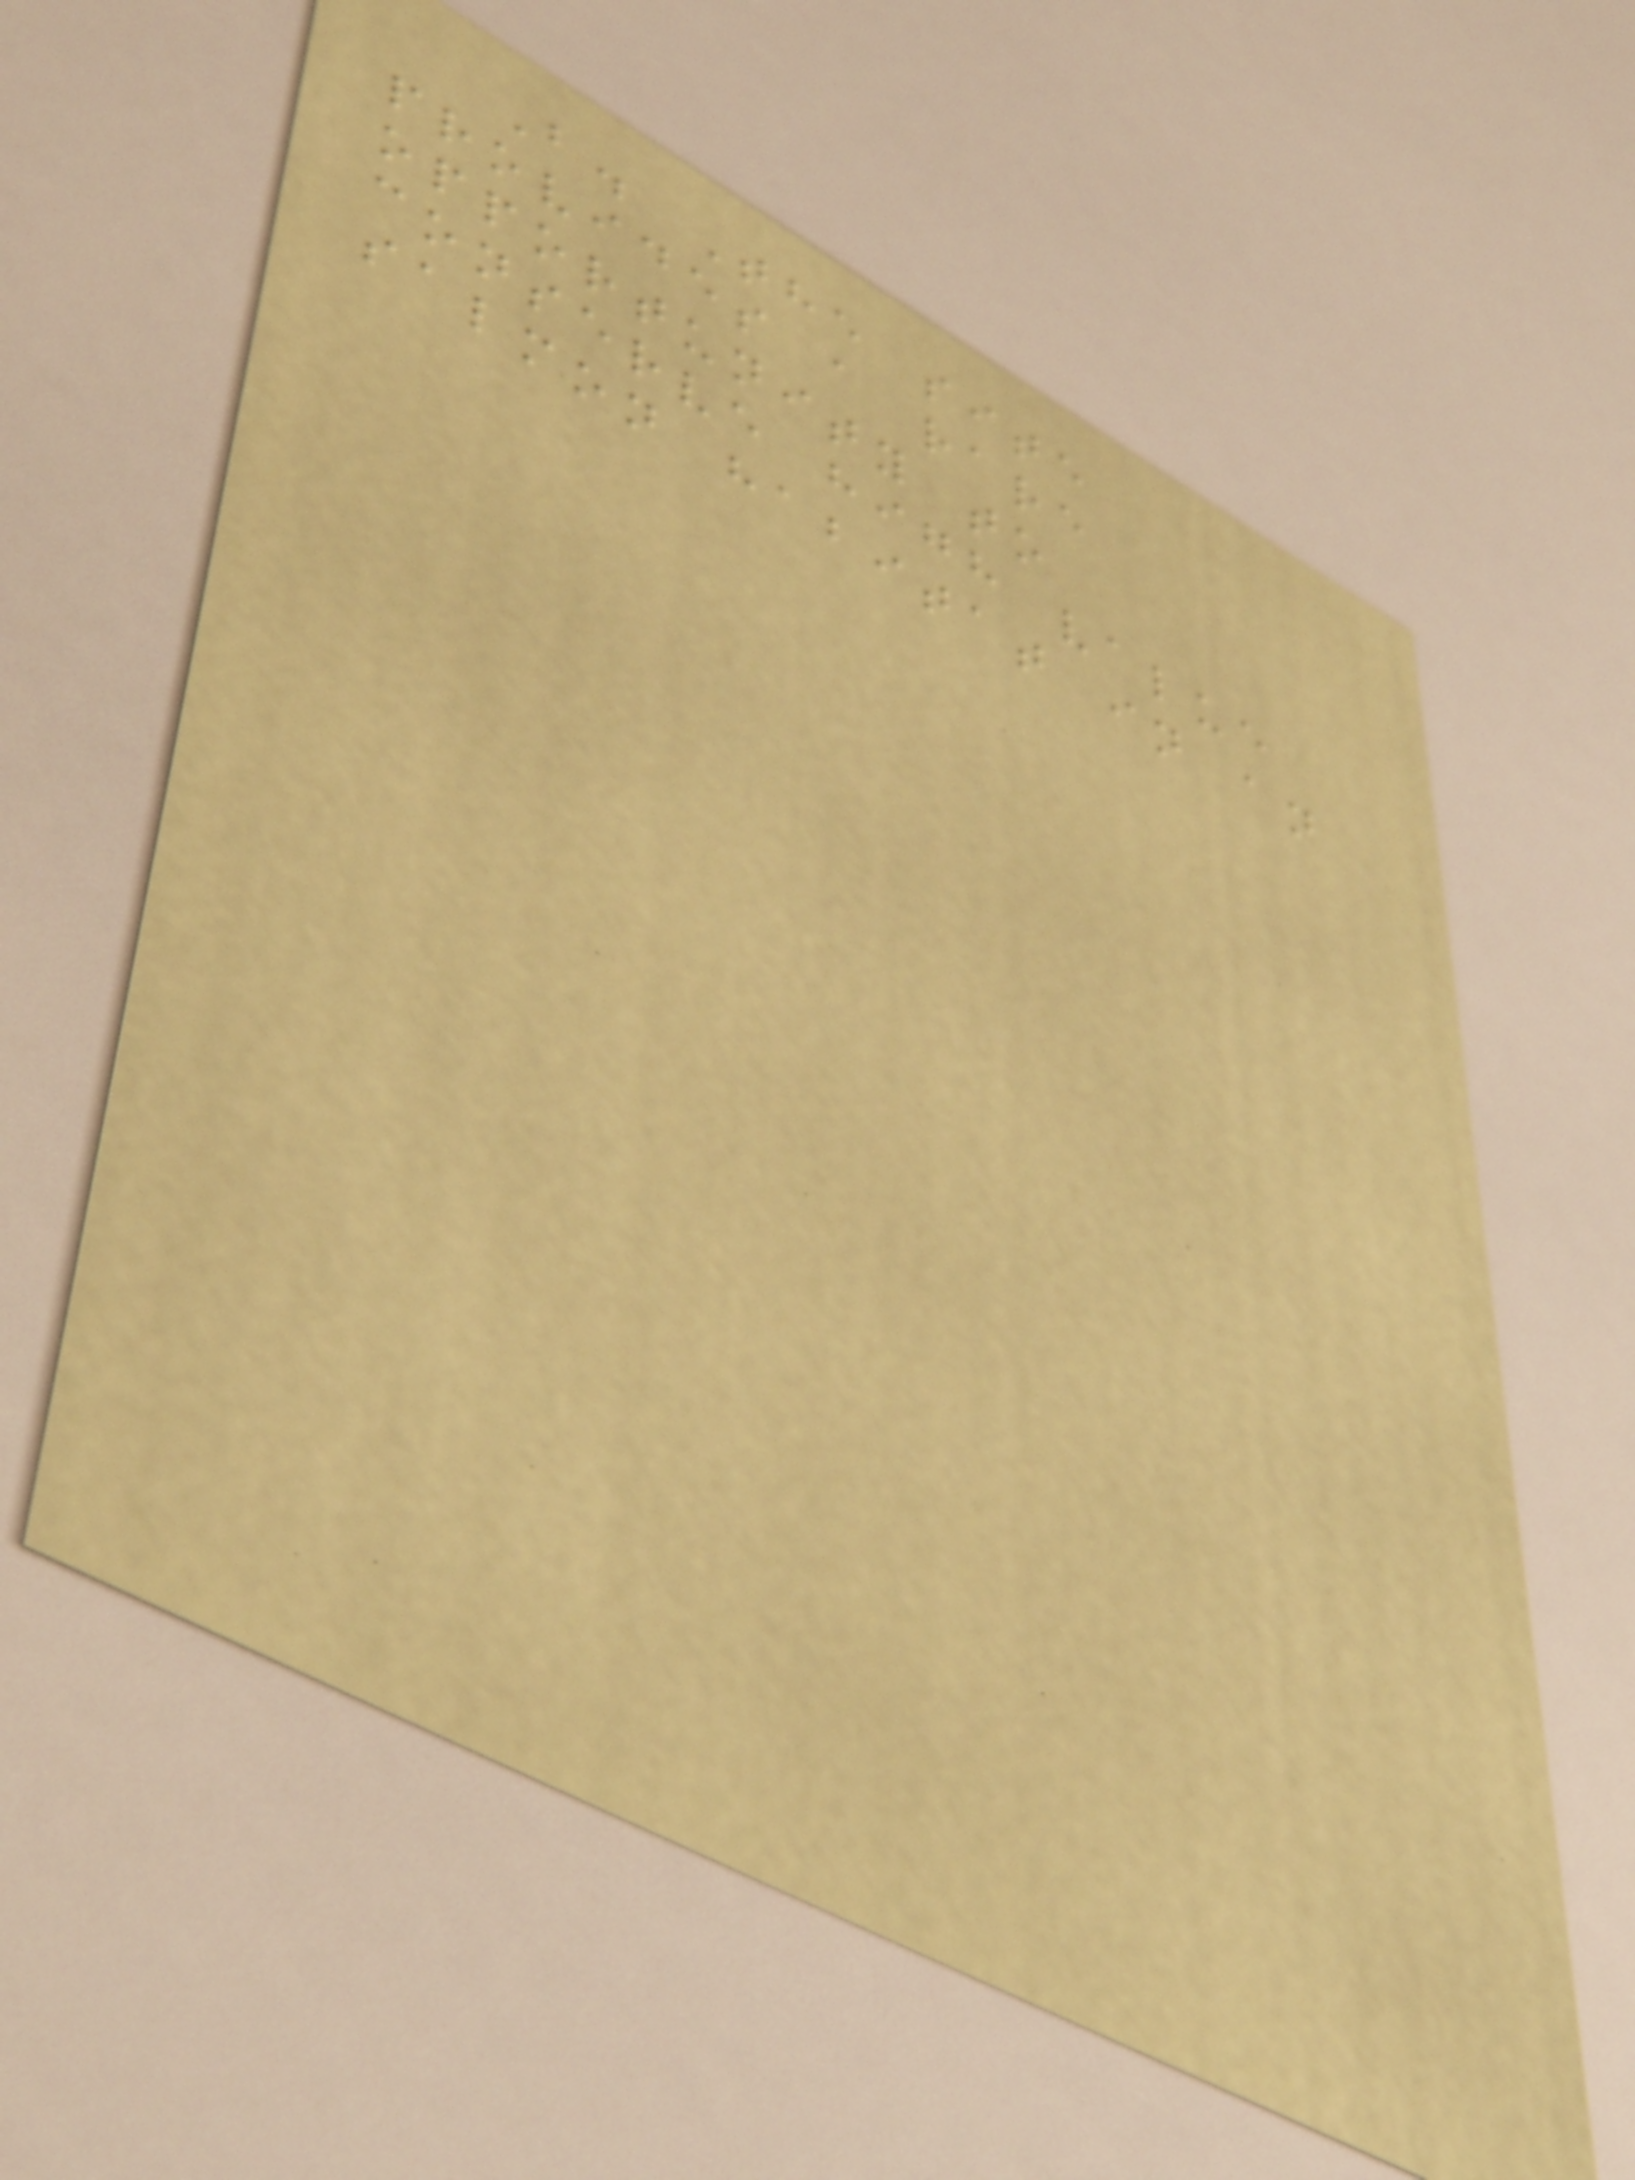B. The site
provides a rare
opportunity to
conserve high value
salmon habitat in an
